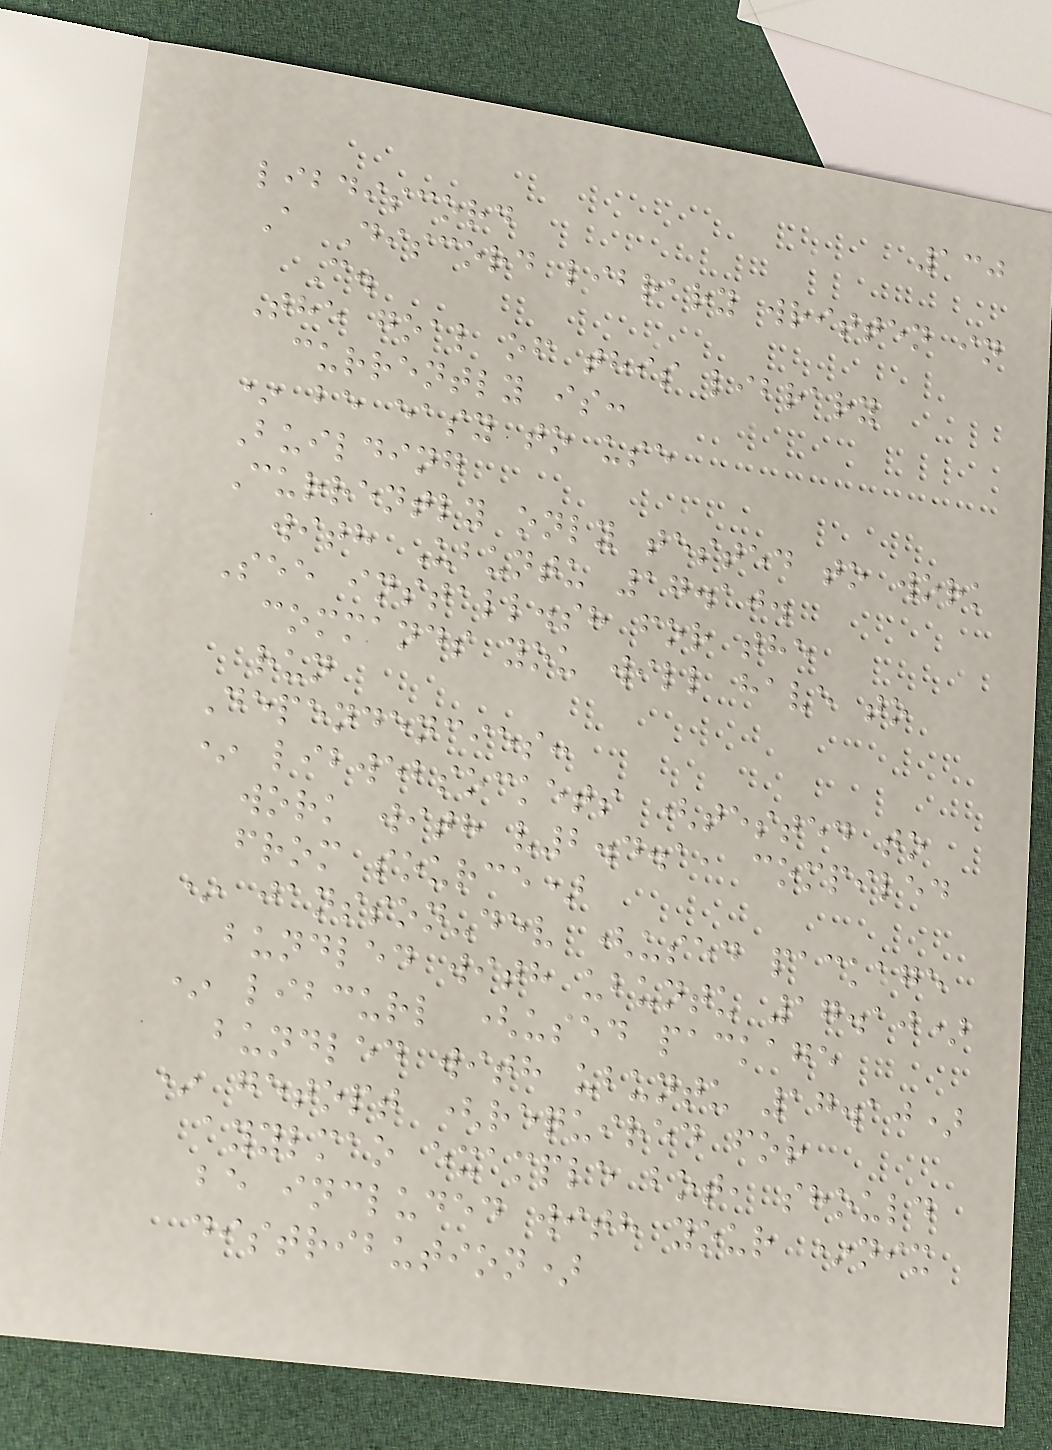130
libdiscord
A Discord library written in
C.
The goal of this library
currently is:
* be easy to use
Building
Currently only tested to work
with Ubuntu 17.10.
See install.sh for the
commands you will have to
run
Dependencies:
* libwebsockets (tested to
work with v2.4.1, compiled
from source)
* jansson-dev (used package
bundled with ubuntu 17.10)
* libcurl (used package
bundled with ubuntu 17.10)
* getopt (required for
ayylmao example bot, should
be included with your *nix
distribution)
